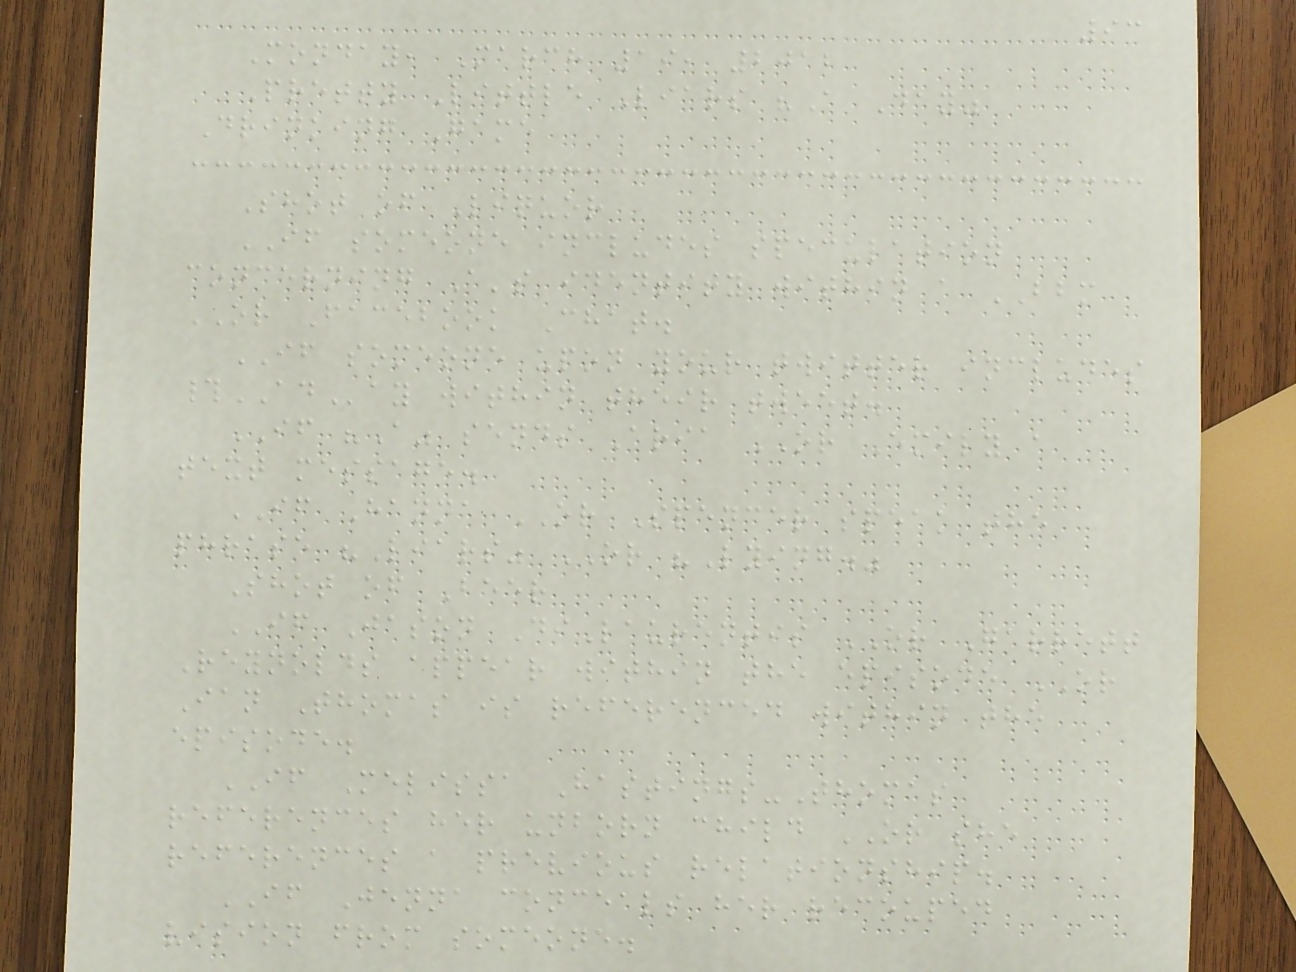93
Monday, March 19, 2012
Pretty Little Liars "A Day"
Drinking Game
Shot of Liquor
IF someone includes speculation
concerning A's identity within a BBM
OR Facebook Chat.
IF someone upon your twitter includes
#ADay within their tweet.
IF "A" sends Aria OR Emily a
text message.
IF Hanna OR Spencer speak the
phrase "Liars" OR "Lying."
Shot of Beer
IF Jason DiLaurentis OR Garrett
Reynolds appear within the episode OR
Ian Thomas is referenced within the
episode.
IF Melissa Hastings-Thomas
references her unborn child OR she
references a previous relationship.
IF Jenna conceals her recouped
vision from someone.
